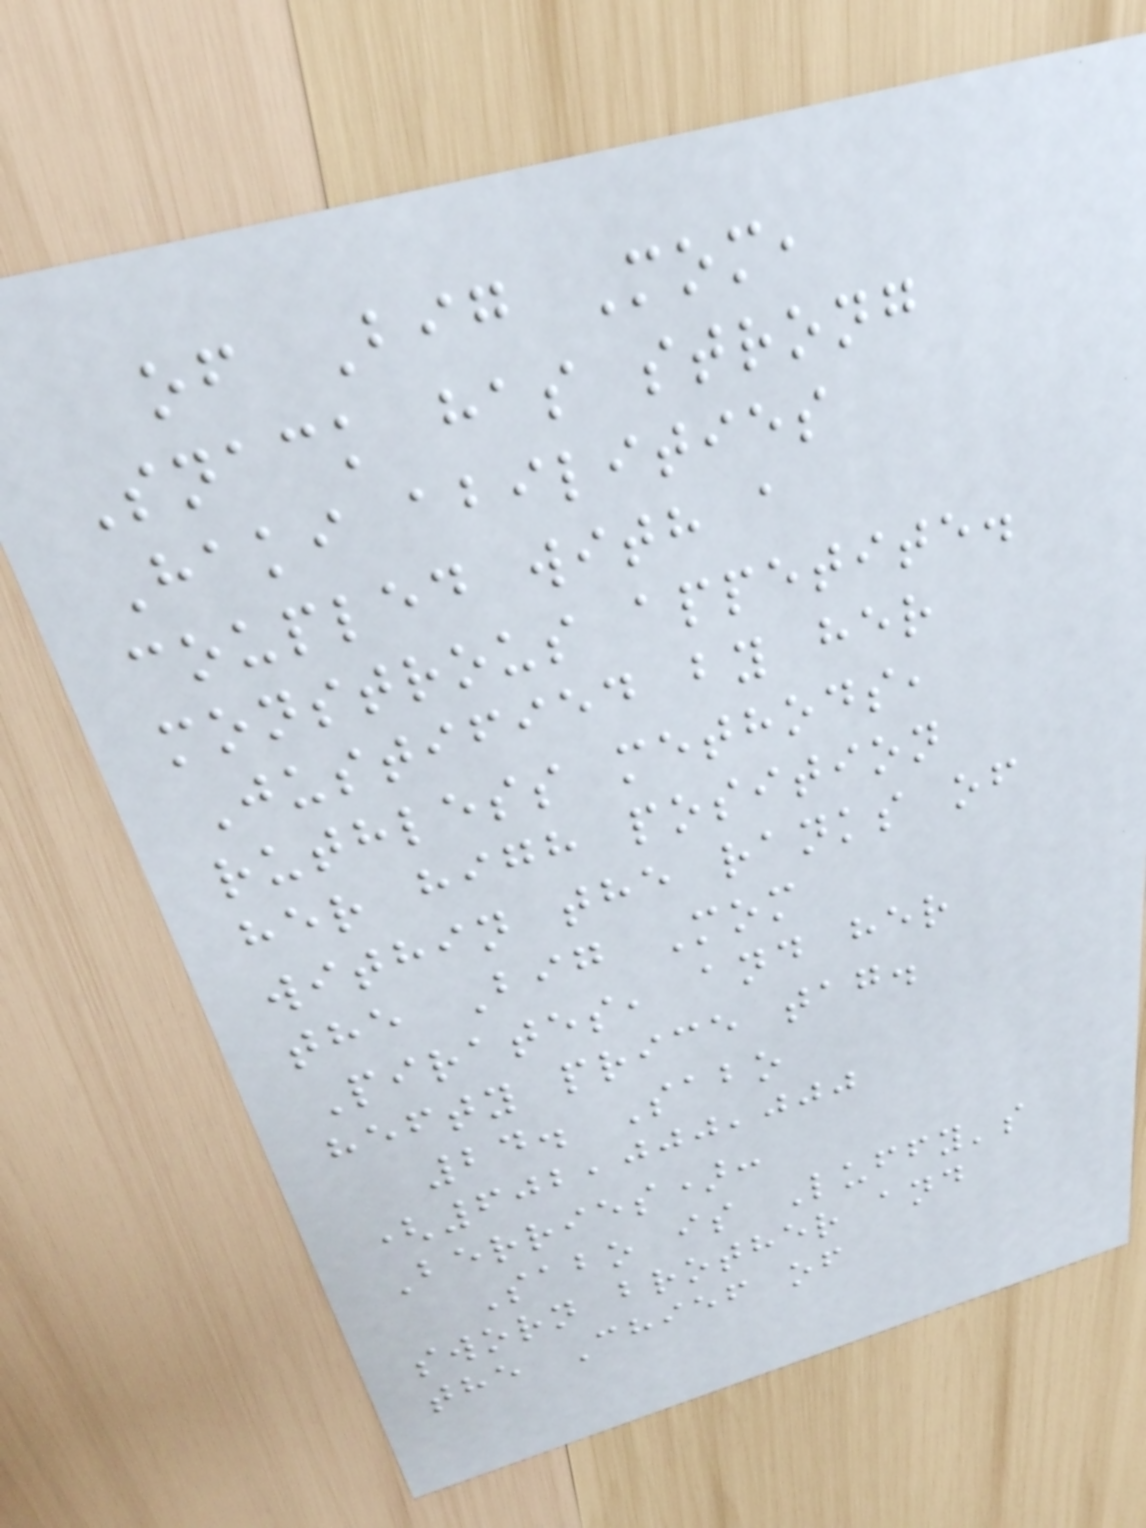of Big Mom,
Snack has strong
Haki abilities
coupled with a
monstrous appetite.
Justified by her
ruthless methods,
her high position
within the ranks of
the Big Mom
Pirates, and her
hefty price tag.
24. Sabo
(602,000,000
Berries):
Sabo is Luffy's
sworn brother and
the Chief of
